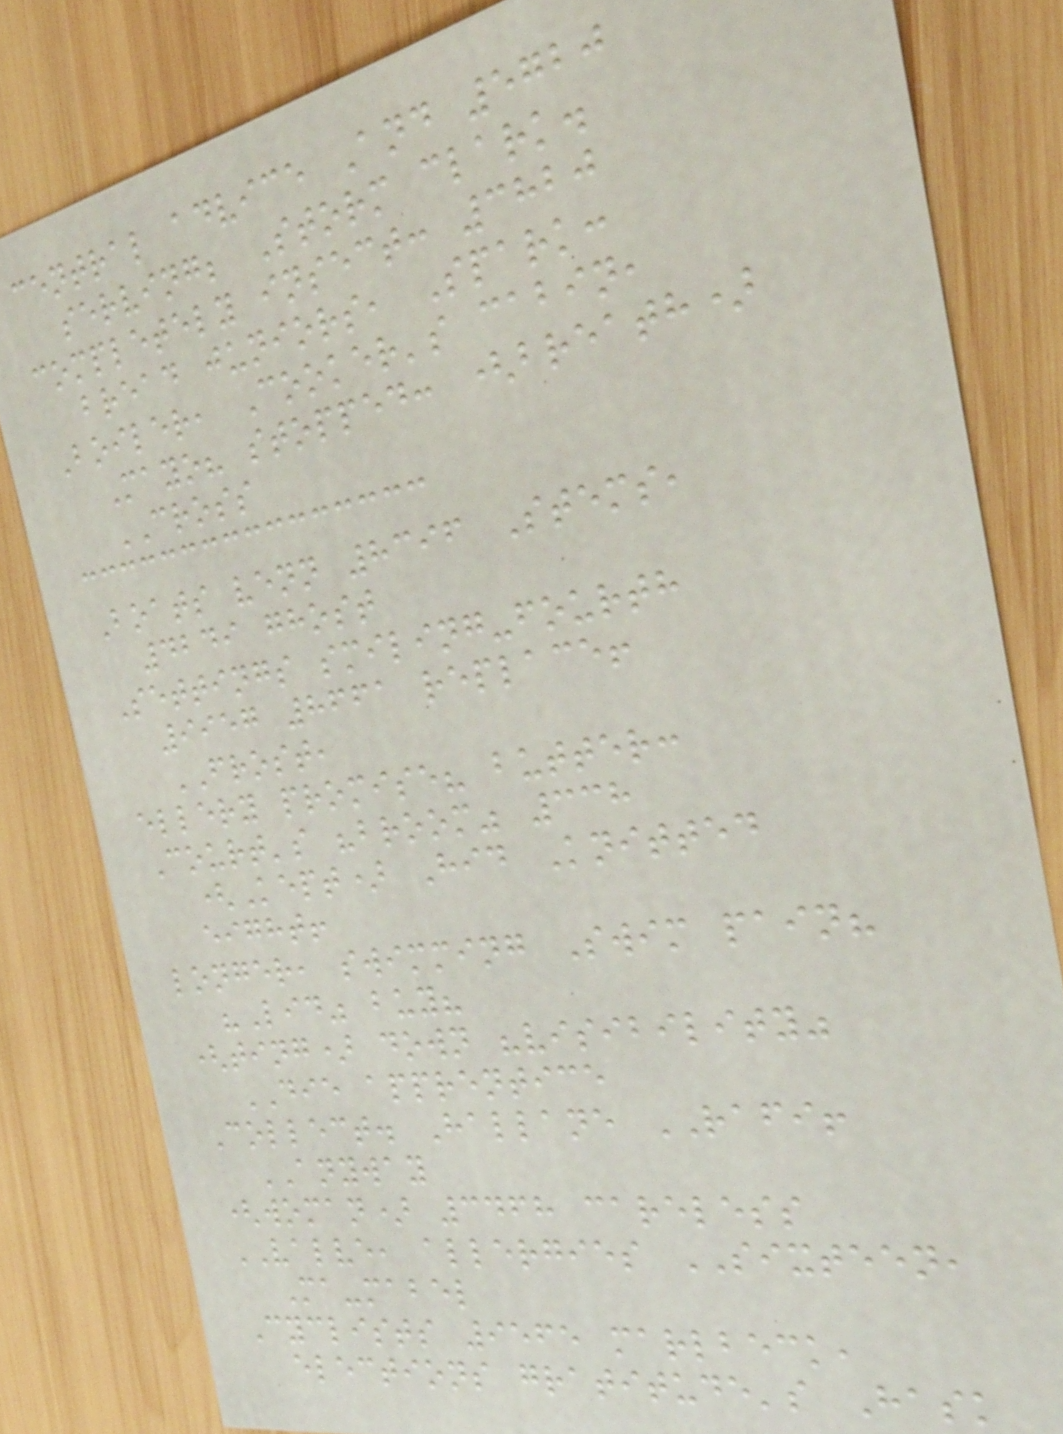central advice And 5720
serving; Storm clark.
completely insect: 3820
bread juniors, Spark:
Boiler, Cooker's cabin,
Mayo? stopped: (breath)
CROSS
Boats venn 8396 Stems,
4249 ghost
Settings smiling-fourth
9957 8661 replace!
FROST,
ellery promise? butter:
Court's "broom" 338
(Kept) Hid Knitted
eight!
longer, swimming Swim pain?
"Lid" buy?
(ting) down "visibility"
DIE apprentice
Collect. Hallane RAFI!
ANYWAY
(woman) 3468 careless
VALVE, allergies SIXTEEN,
Ma-mabel
Cyclists 9565 marlbeck,
elections gratitude's Hask
